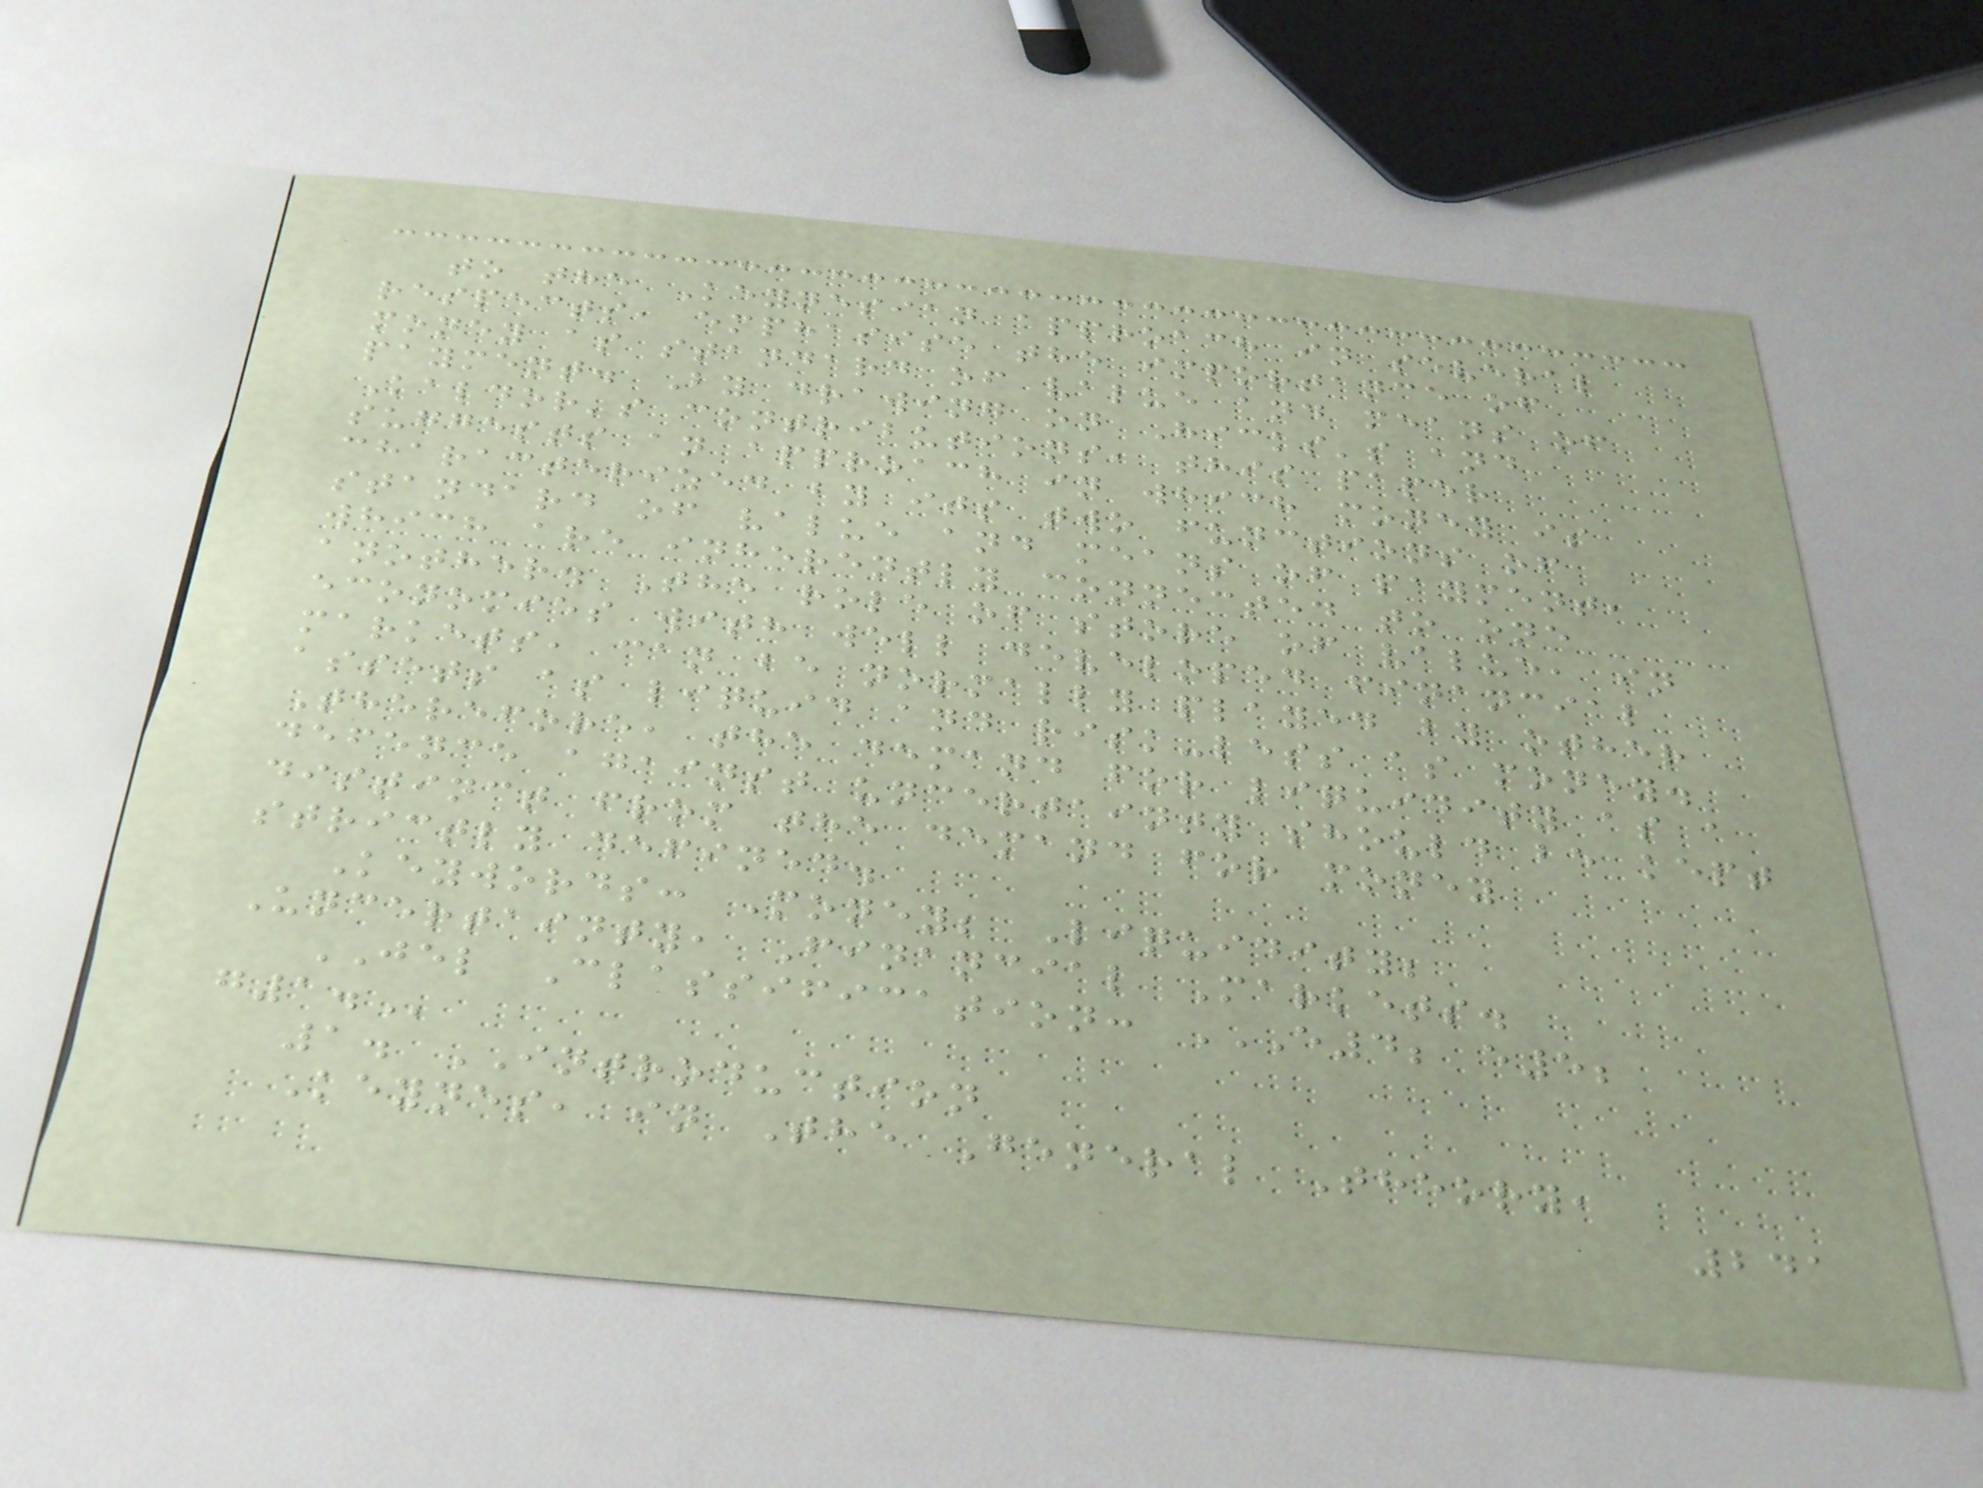to the Keynesian approach in several
respects, emphasise the importance of
money as standard of value and means of
payment. By drawing on Hicks's and
Kaldor's contributions, this paper
suggests an approach in which money is
characterized by its two functions of
standard of value and means of payment,
which are inherently connected to one
another. The role of store of value, in
economies with well developed financial
markets, can be normally played by other
assets as liquid and risk-less as money.
Therefore, the demand for liquidity as a
defence against uncertainty should be kept
distinct from the demand for money
strictly defined.
Keywords: Money; Liquidity;
Uncertainty, Financial Markets.
JEL Classification: E4; E5;
G1.
1. INTRODUCTION
Keynes, in The General Theory,
241
